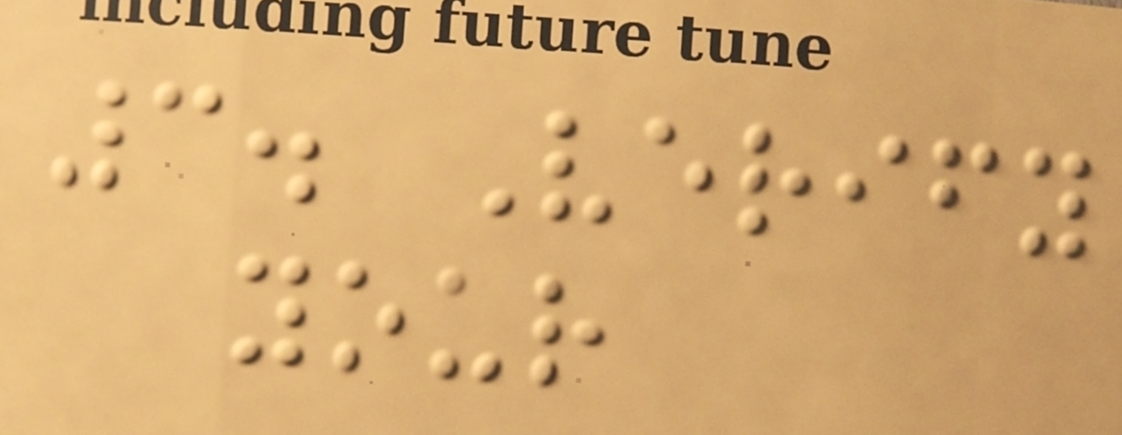3. Verify
your
